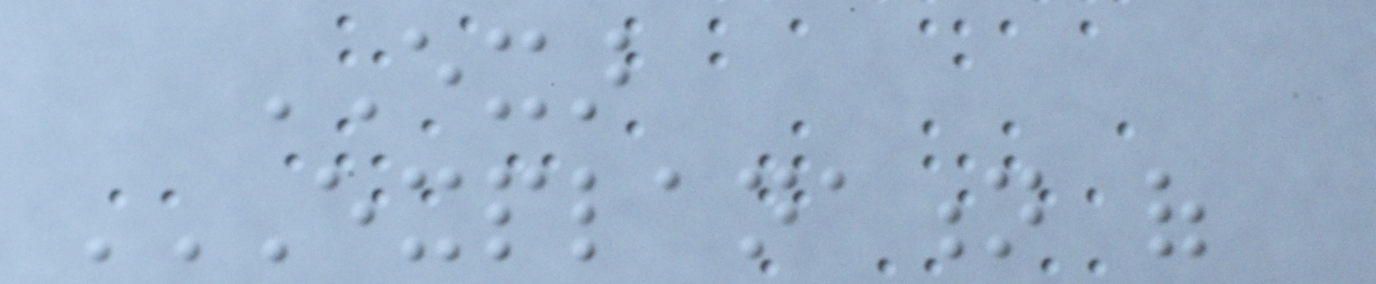EXAR
EXPLANATION OF
